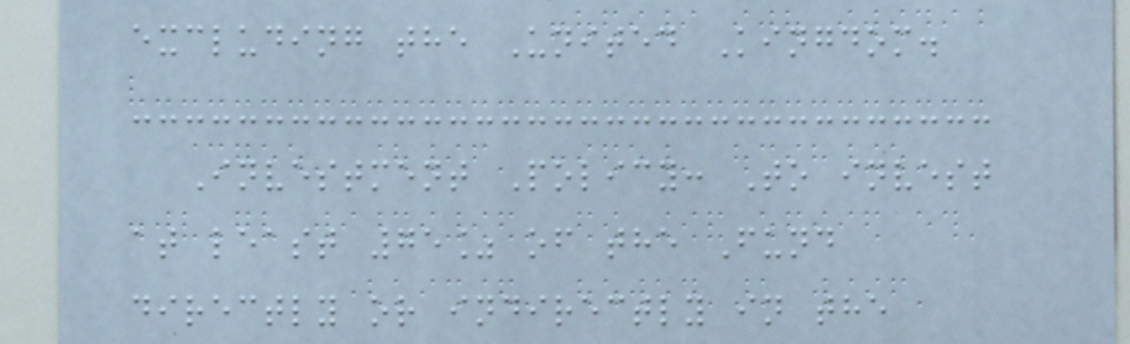excluding the United Kingdom.
Investment Policy: To invest
at least 75% of the Fund
directly or indirectly in the
